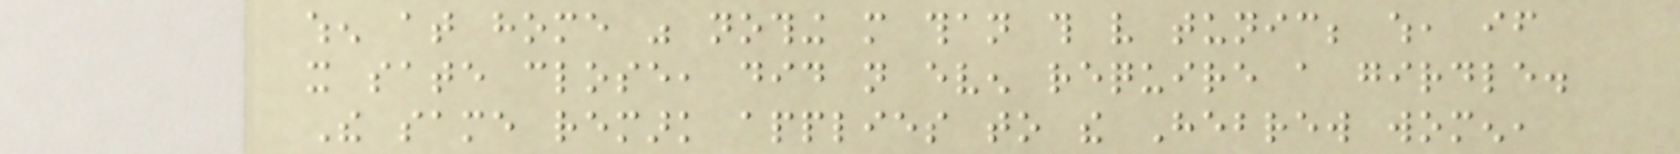when at home was nothing more than this very tunic; which, if
it sate close, did not even require a girdle.
The same remark applies to the Hebrew women,
